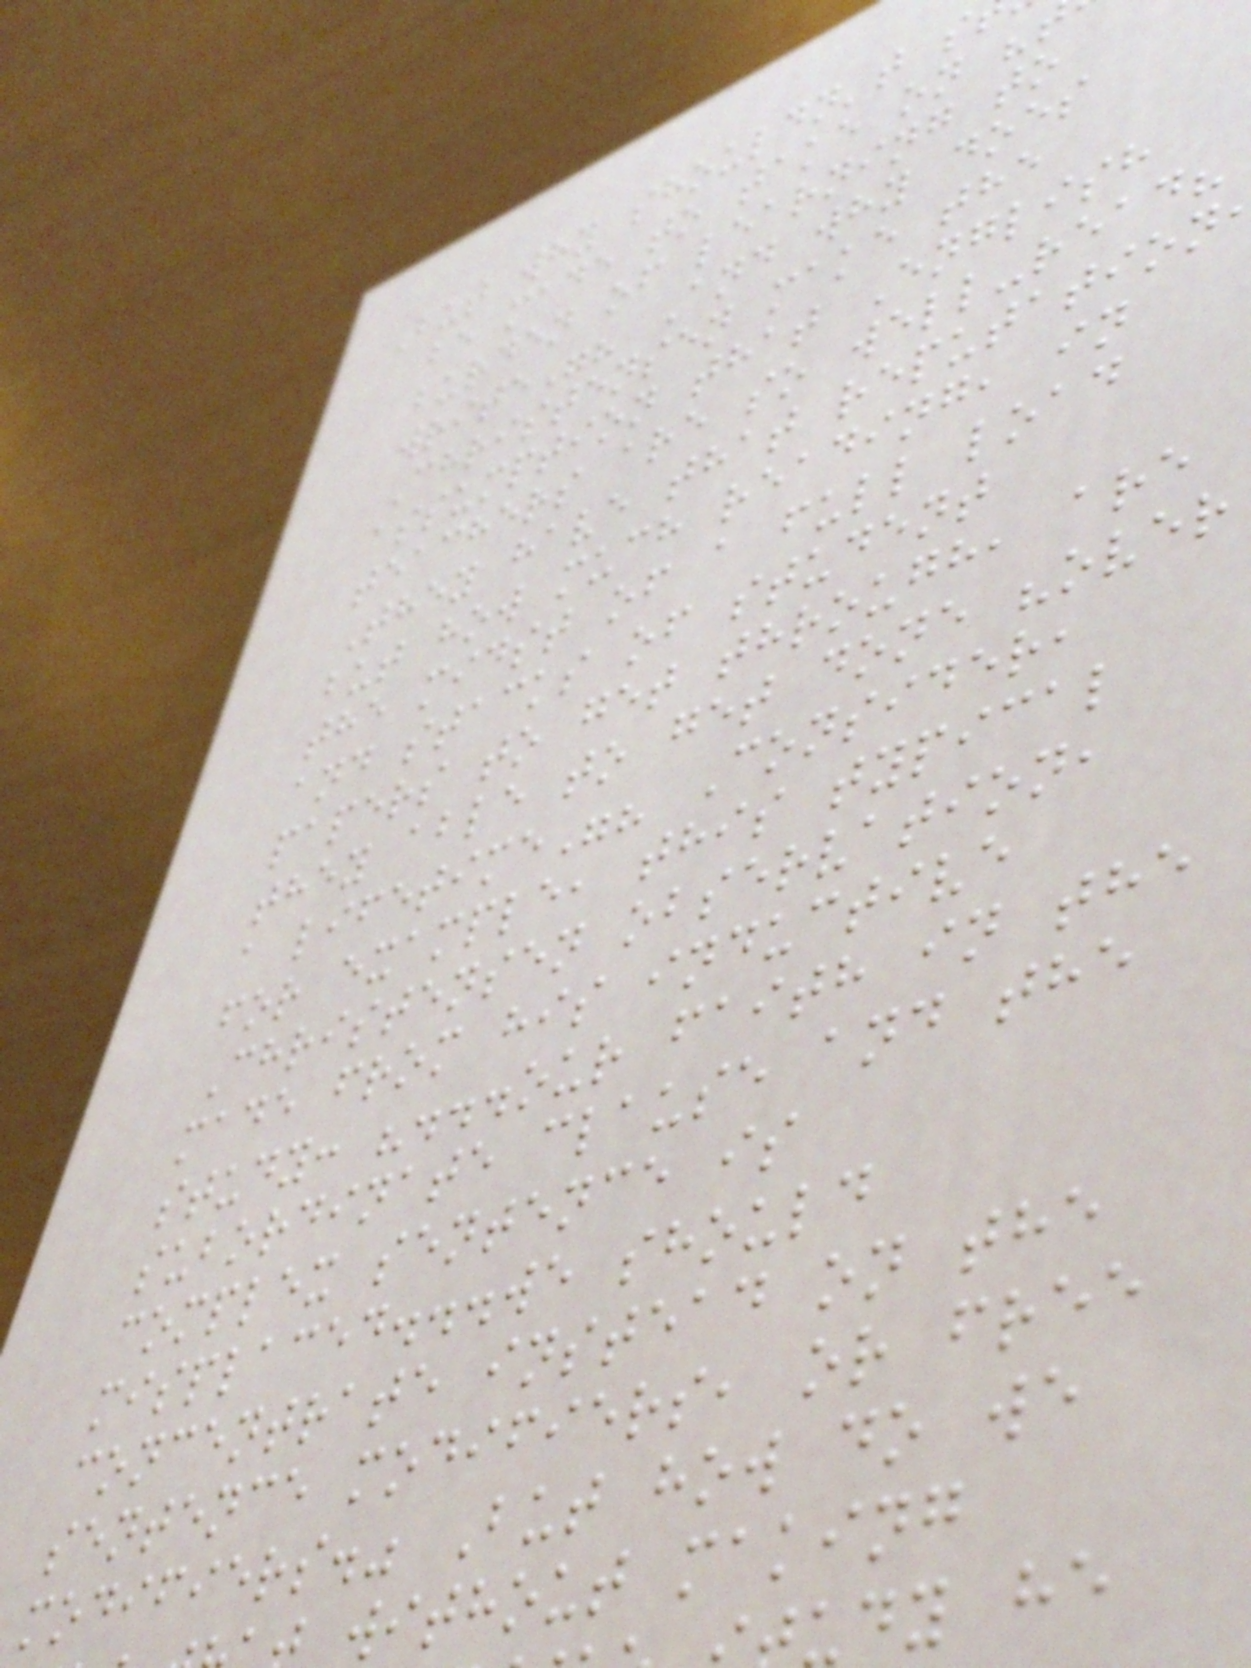But why shouldn't s
be made to take on
burden of learning to
write"? And why does
Christensen make the
assumption that English
teachers are so well-read?
They have that reputation
but how much reading, in
the midst of a full load
and stacks of student
papers to get through, are
they able to get done "over
a lifetime"? Consider,
for example, this typical
Christensen observation,
made from his inductive
study: "...our faith in the
subordinate clause and the
complex sentence is
misplaced...we should
concentrate instead on the
sentence modifiers, or free
modifiers." But how do we
without making
